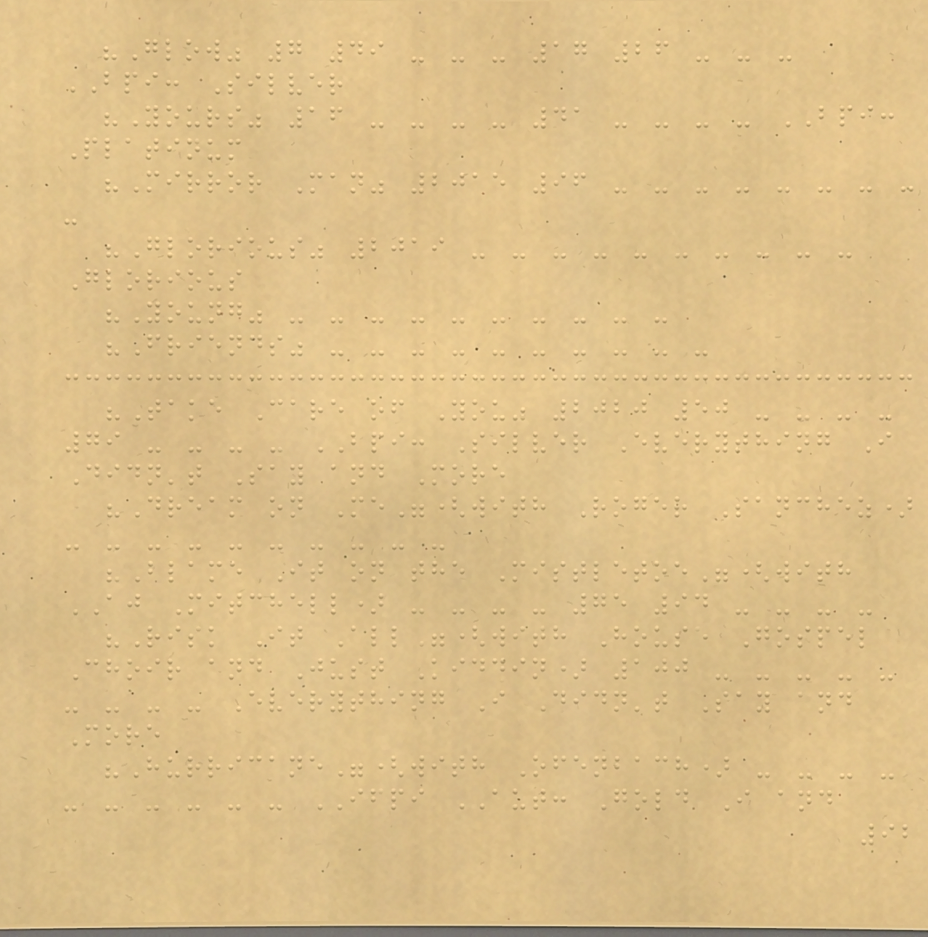"Glow" 7 49 - - - 17 26 - - -
BPI: Silver
"Yours" 16 - - - - 41 - - - - BPI:
Platinum
"Mirror Man" 2015 96 - - - - - - - -
-
"Glorious" 2019 - - - - - - - - - -
Glorious
"Young" - - - - - - - - - -
"Friends" - - - - - - - - - -
"Take Care of You" 2020 50 - - - -
79 - - - - BPI: Silver Everything I
Didn't Say and More
"Dream on Me"(with Roger Sanchez)
- - - - - - - - - -
"Blame It on the Mistletoe"(with
AJ Mitchell) - - - - 75 94 - - - -
"Risk It All"(with House Gospel
Choir and Just Kiddin) 100 - - - - -
- - - - Everything I Didn't Say and
More
"Hurricane"(with Ofenbach) - - - -
- - - - - - IFPI AUT: Gold I and
92
